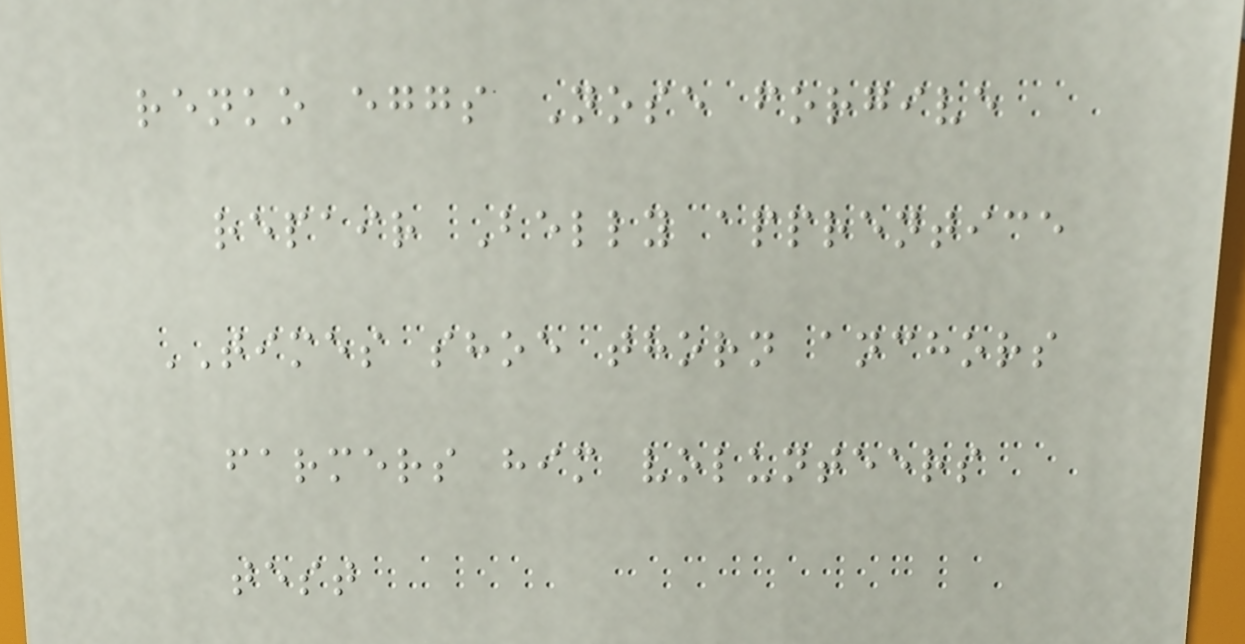renko eggs Nose forgive
repair Belly apprentice
TIMES shoe thorn anchors
farmers him volunteers
test
